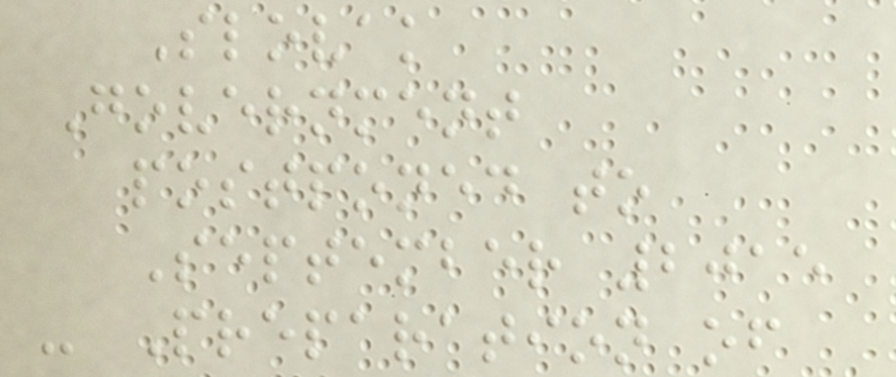Slovak
Government
postponed to
September 2015
- Preparation of
